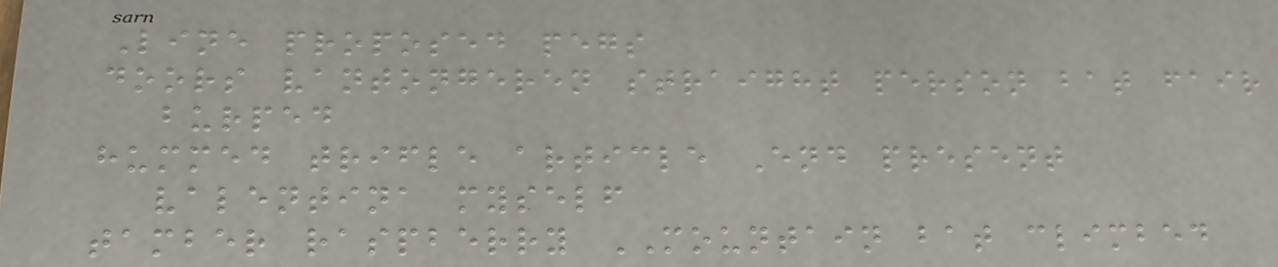Line proposed pegs
doors vantongeren straight person bat fair
burped
hummed trifle article End present
valentina myself
tamber raspberry MOUNTAIN bat climbed
